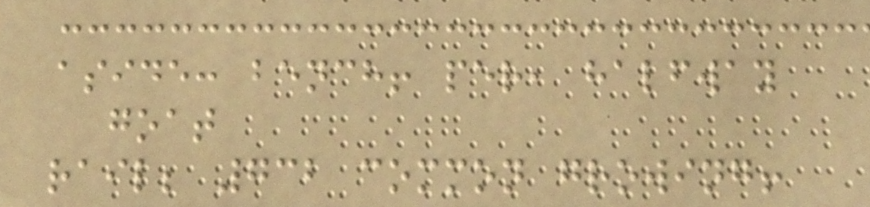aside: bench! per, halfway
goat
rail; 732 common growing!
